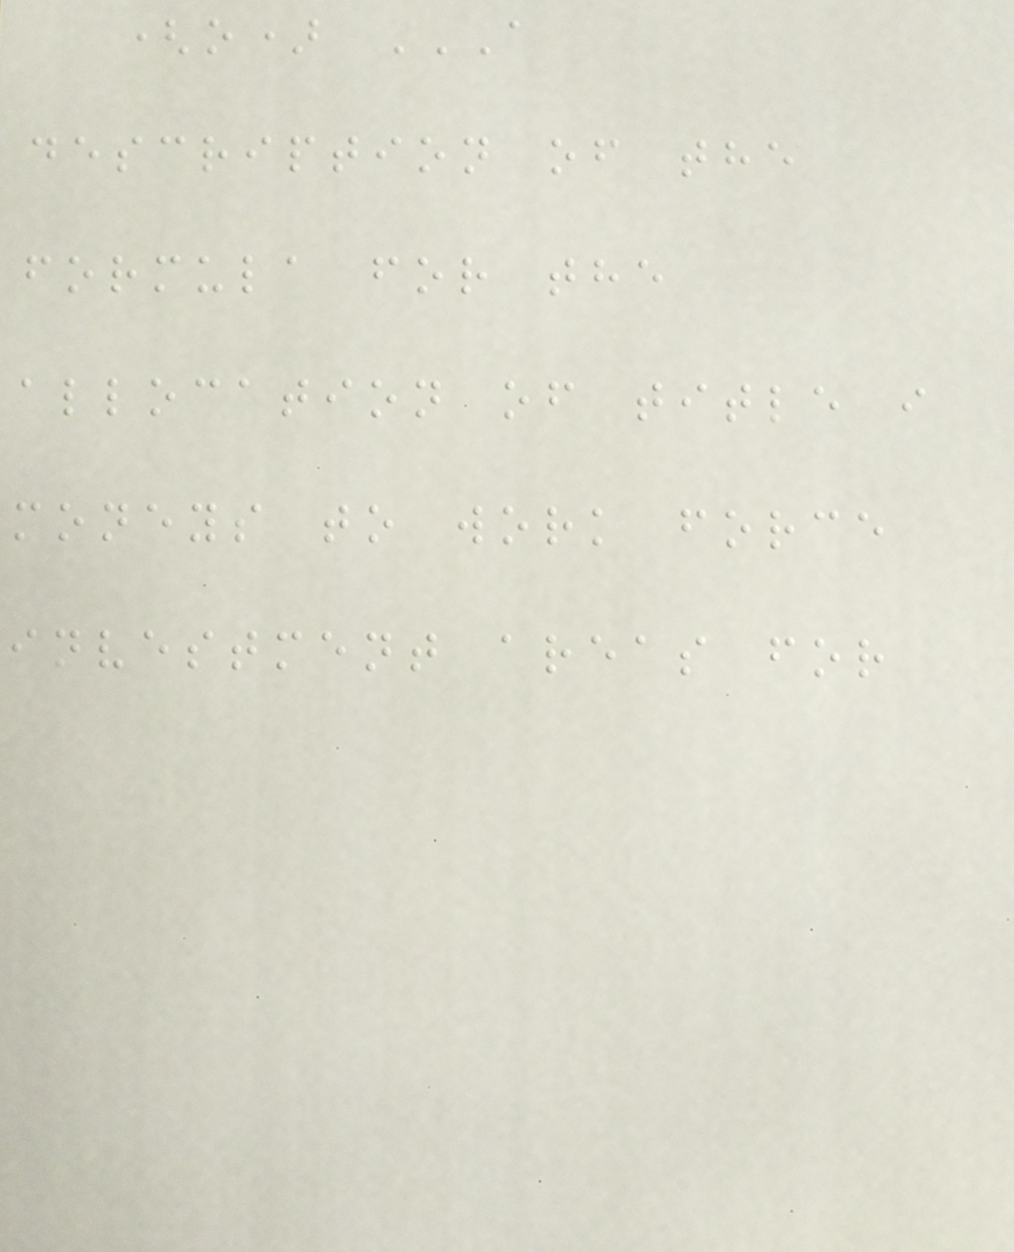(o) A
DESCRIPTION OF THE
FORMULA FOR THE
ALLOCATION OF TITLE I
MONEYS TO WORK FORCE
INVESTMENT AREAS FOR
